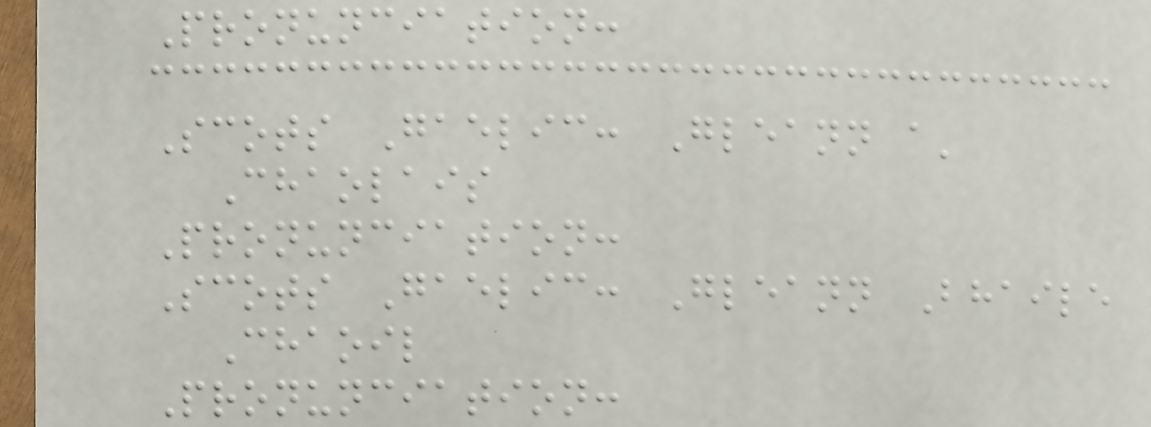Pronunciation:
Scots Gaelic: Gleann a'
Chaolais
Pronunciation:
Scots Gaelic: Gleann Bhaile
Chaoil
Pronunciation:
